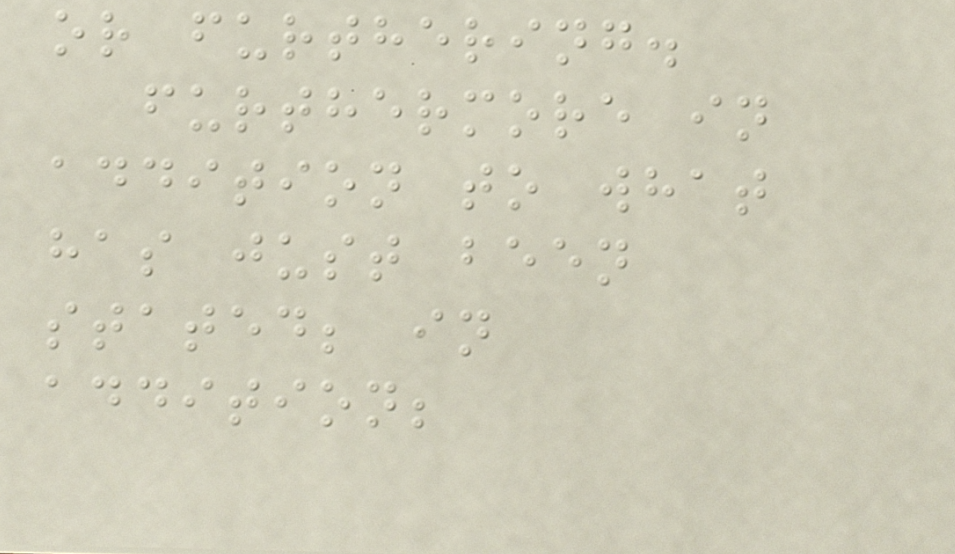or furthering.
furthermore in
addition to what
has just been
stated; in
addition;
